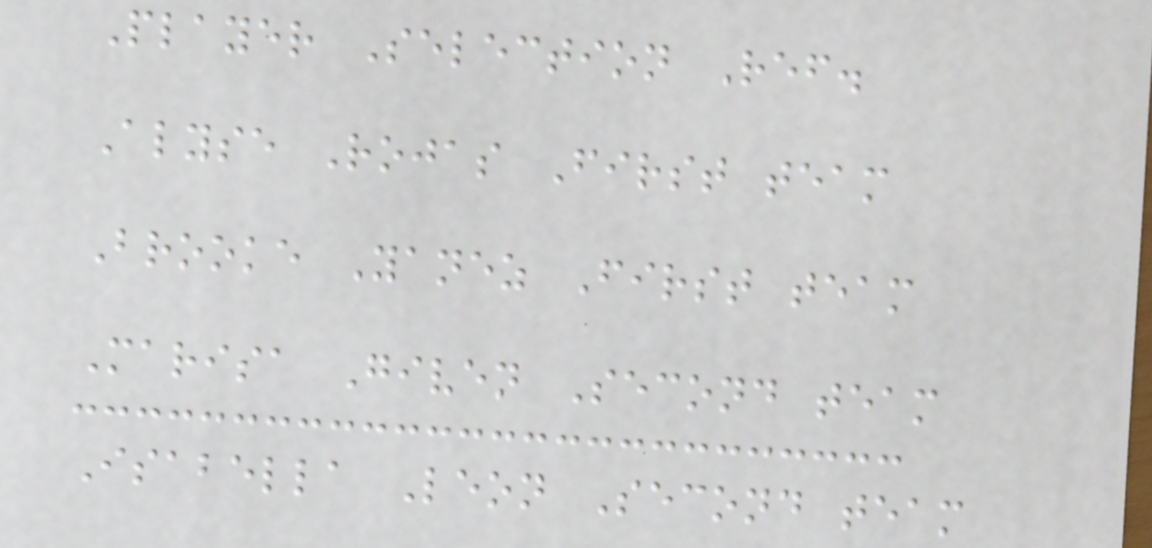Player Selection Ref.
Alyse Rojas First team
Brooke Yanez First team
Marisa Given Second team
Isabella Leon Second team
